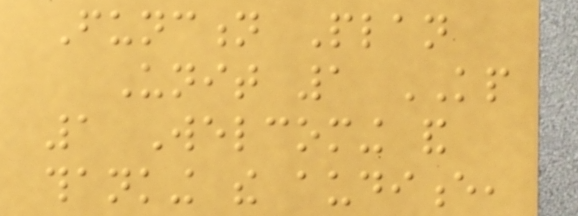Function Plan
Unit 1 KP
1 Welcoming and
thanking the audience,
